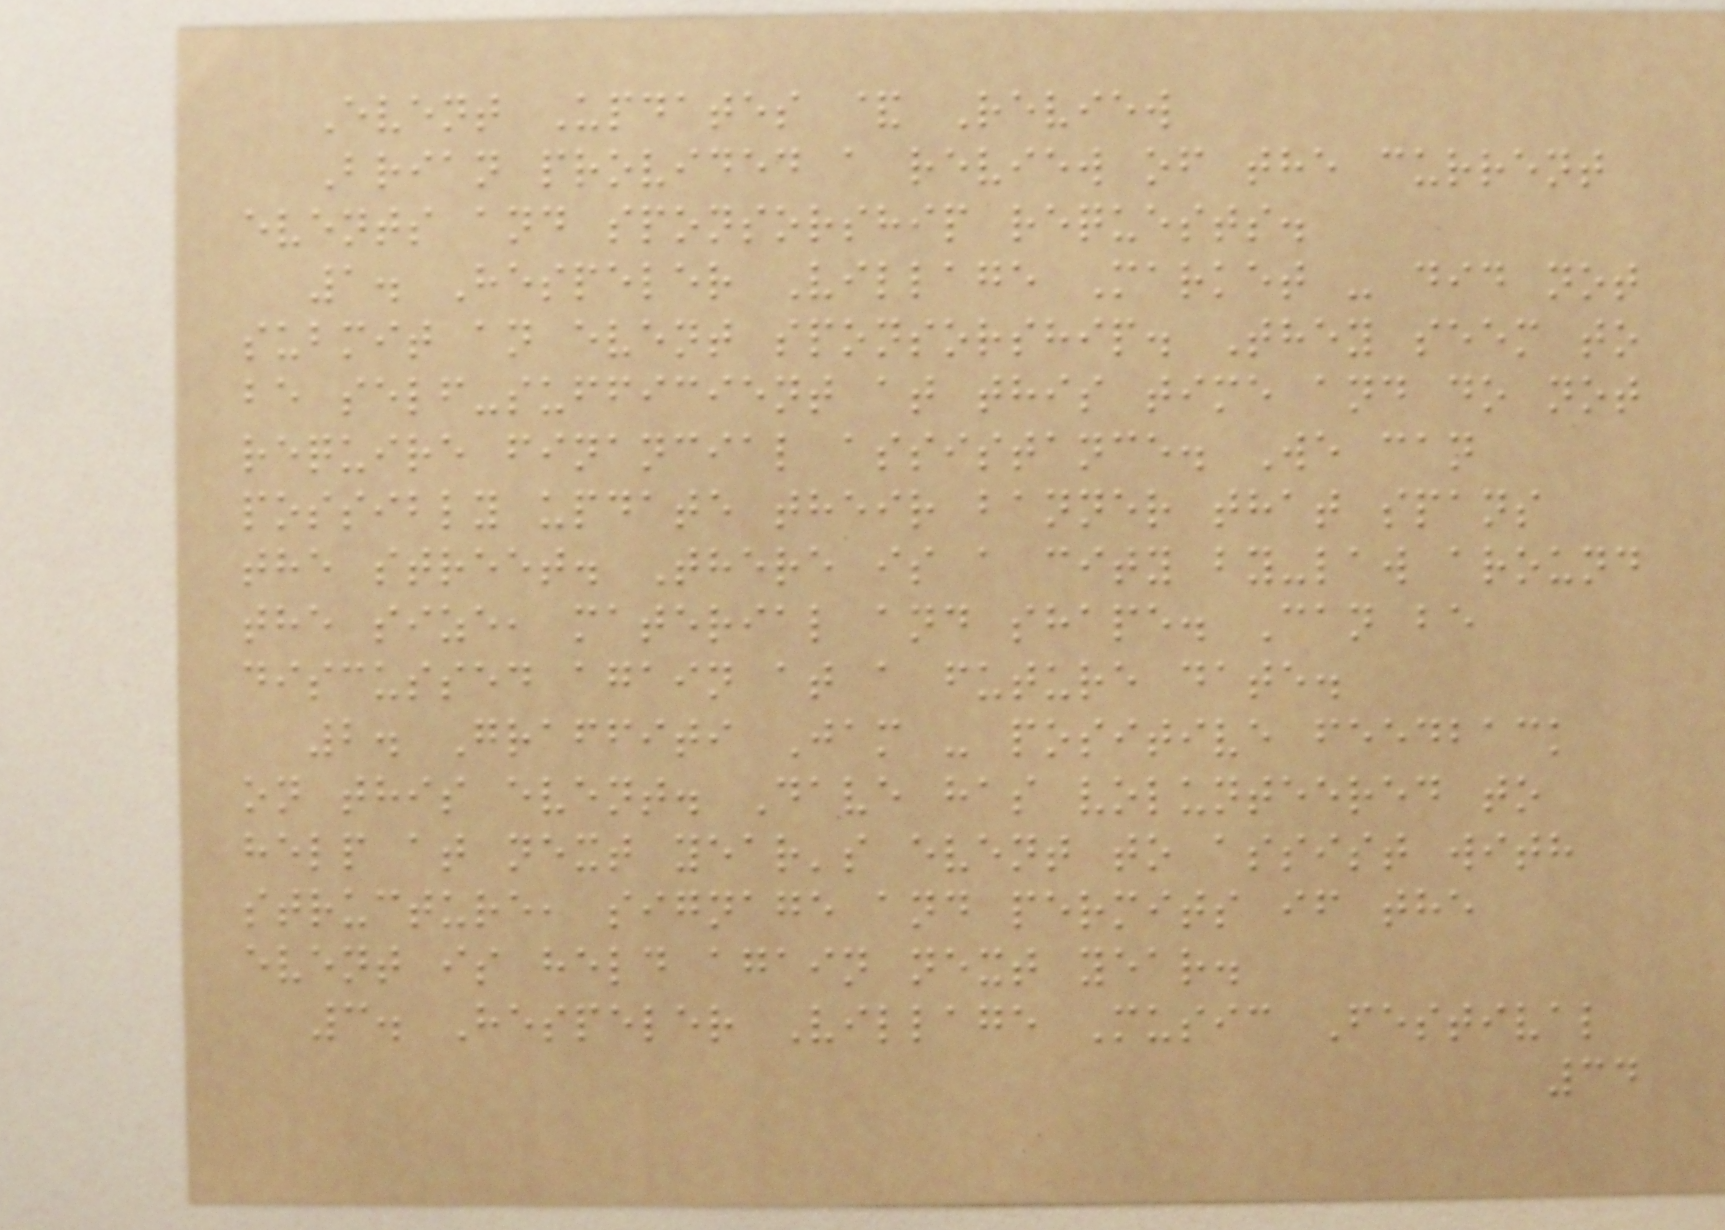Event Updates & Review
Brian provided a review of the current
events and sponsorship requests.
1. Hespeler Village Market - did not
submit an event sponsorship. They seem to
be self-sufficient at this time and do not
require financial assistance. We can
possibly update their banner that spans
the street. There is a city by-law around
the size, material and shape. Can be
discussed again at a future date.
2. Graffiti Jam - positive feedback
on this event. Dave has volunteered to
help at next year's event to assist with
structure, signage and permits if the
event is held again next year.
3. Hespeler Village Music Festival
34
